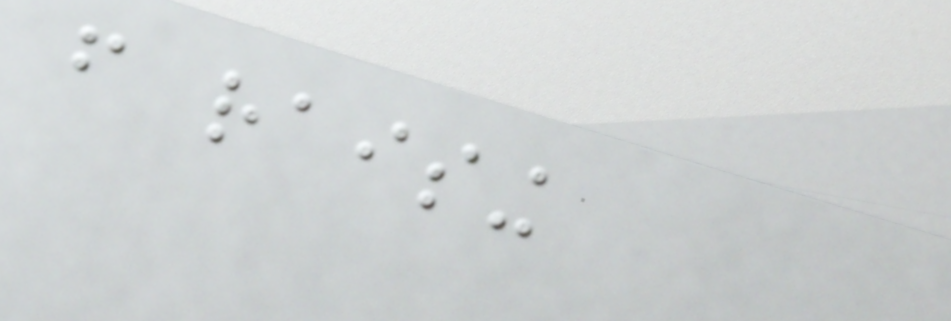from raising
